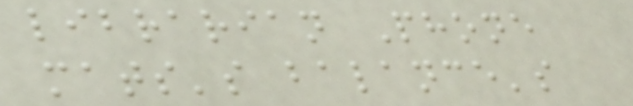librarian Phone
mats's balance's
